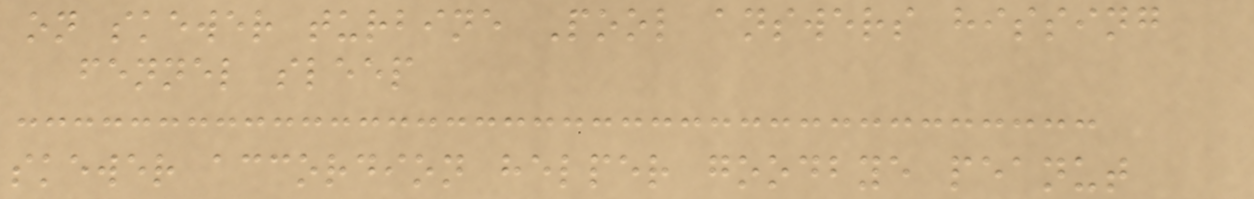on skewer turbine Pool answers hissing
fennel sleep
skewer accordion helper goodbye peanut
